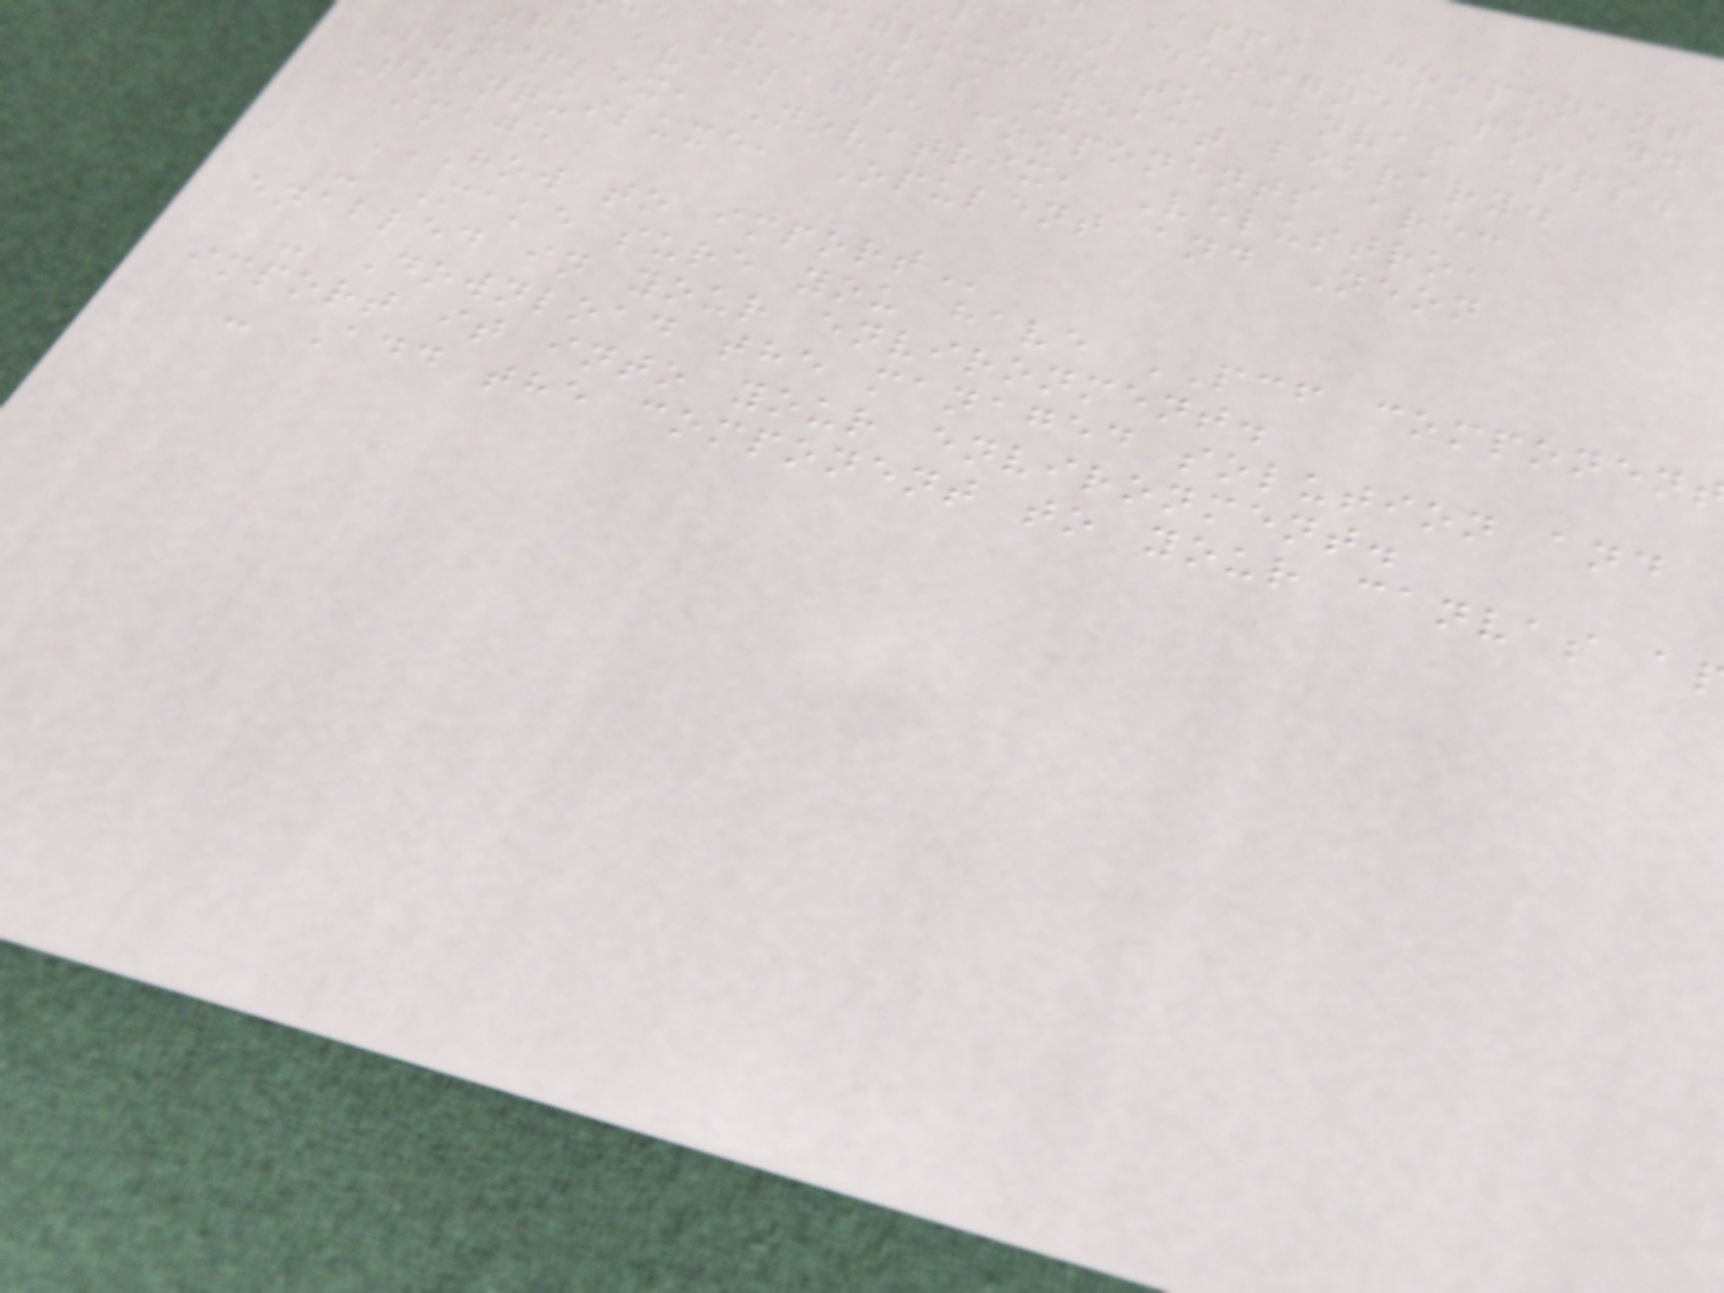Apps Component
pcf) designed to add
ckgrounds to canvas apps.
e uvcanvas React library.
the available components are:
Lumiflex, Novatrix, Velustro,
Tranquiluxe, Opulent and Neon
image
HOW TO IMPORT
- Make sure you have PCF componen
enabled in your environment.
- Download the managed solution and
import it into your environment.
- Add the component to your canvas a
